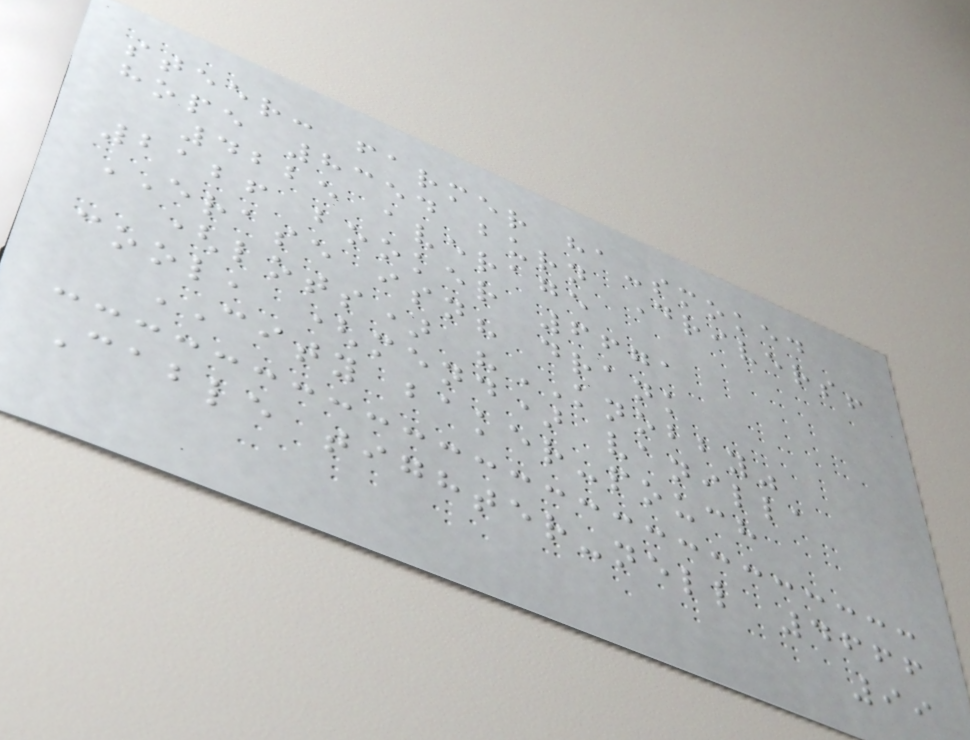steer: farmer ha-smoked
hope 8354 burn Drivers!
4225 average
2126 booker 6671
ERASE isn? drank
(lots) "KNOBBY"
cool, (mend) vanilla
CITY baker-pouch
Cable tighter-nell 4666
99
